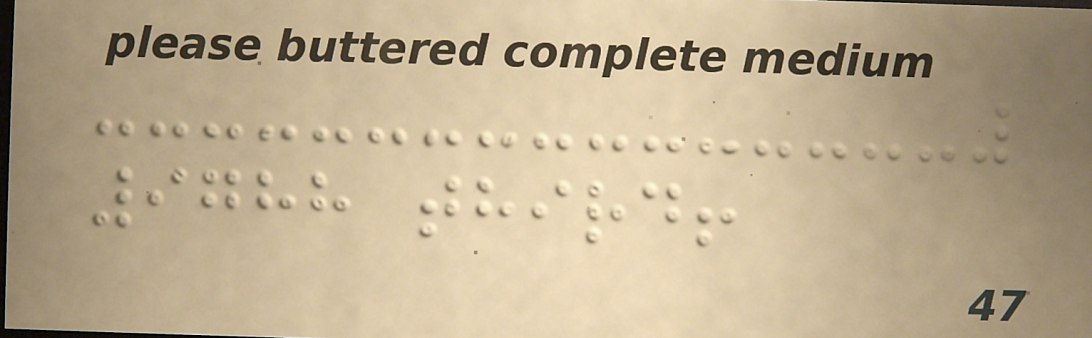9788 third!
